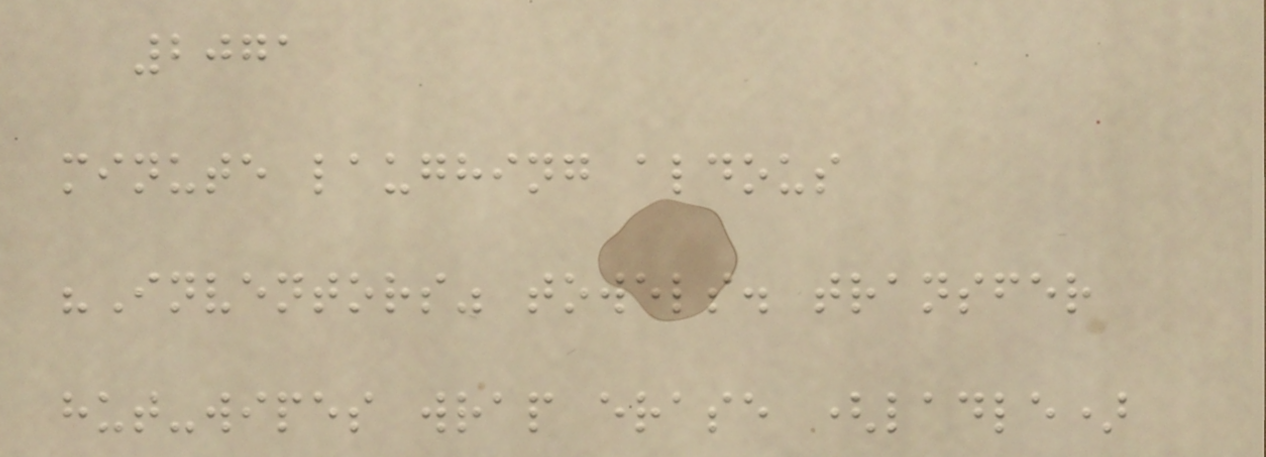2071
minute laughing aldous
"Inventors" towels. transfer
hut-wipes wrap erase (ladle)
